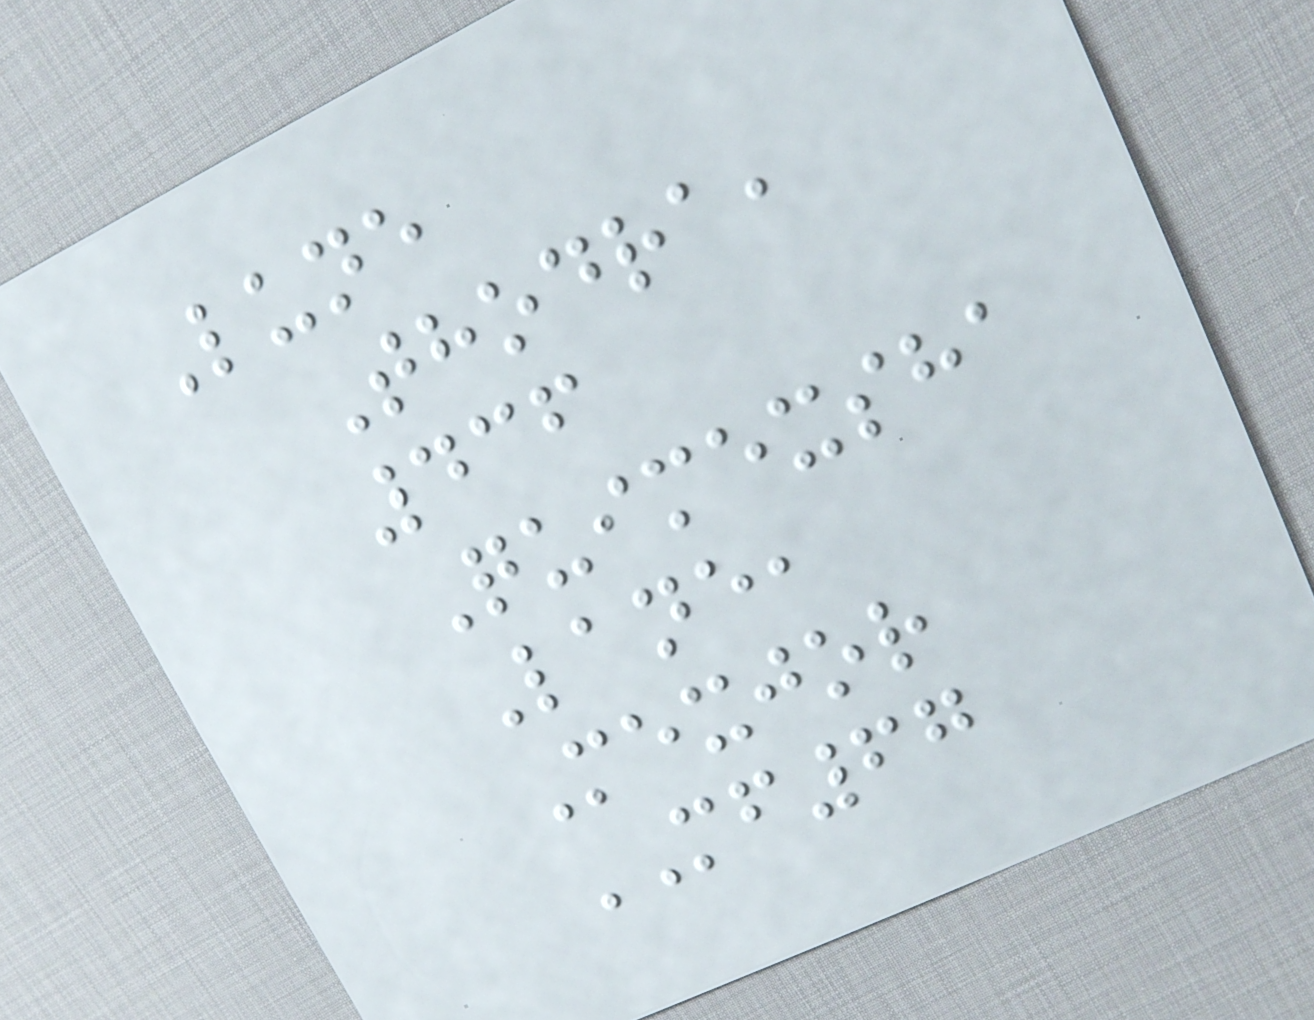Lune
Thodra,
436
Quimexsha
Lane,
Mexjor
MF67
